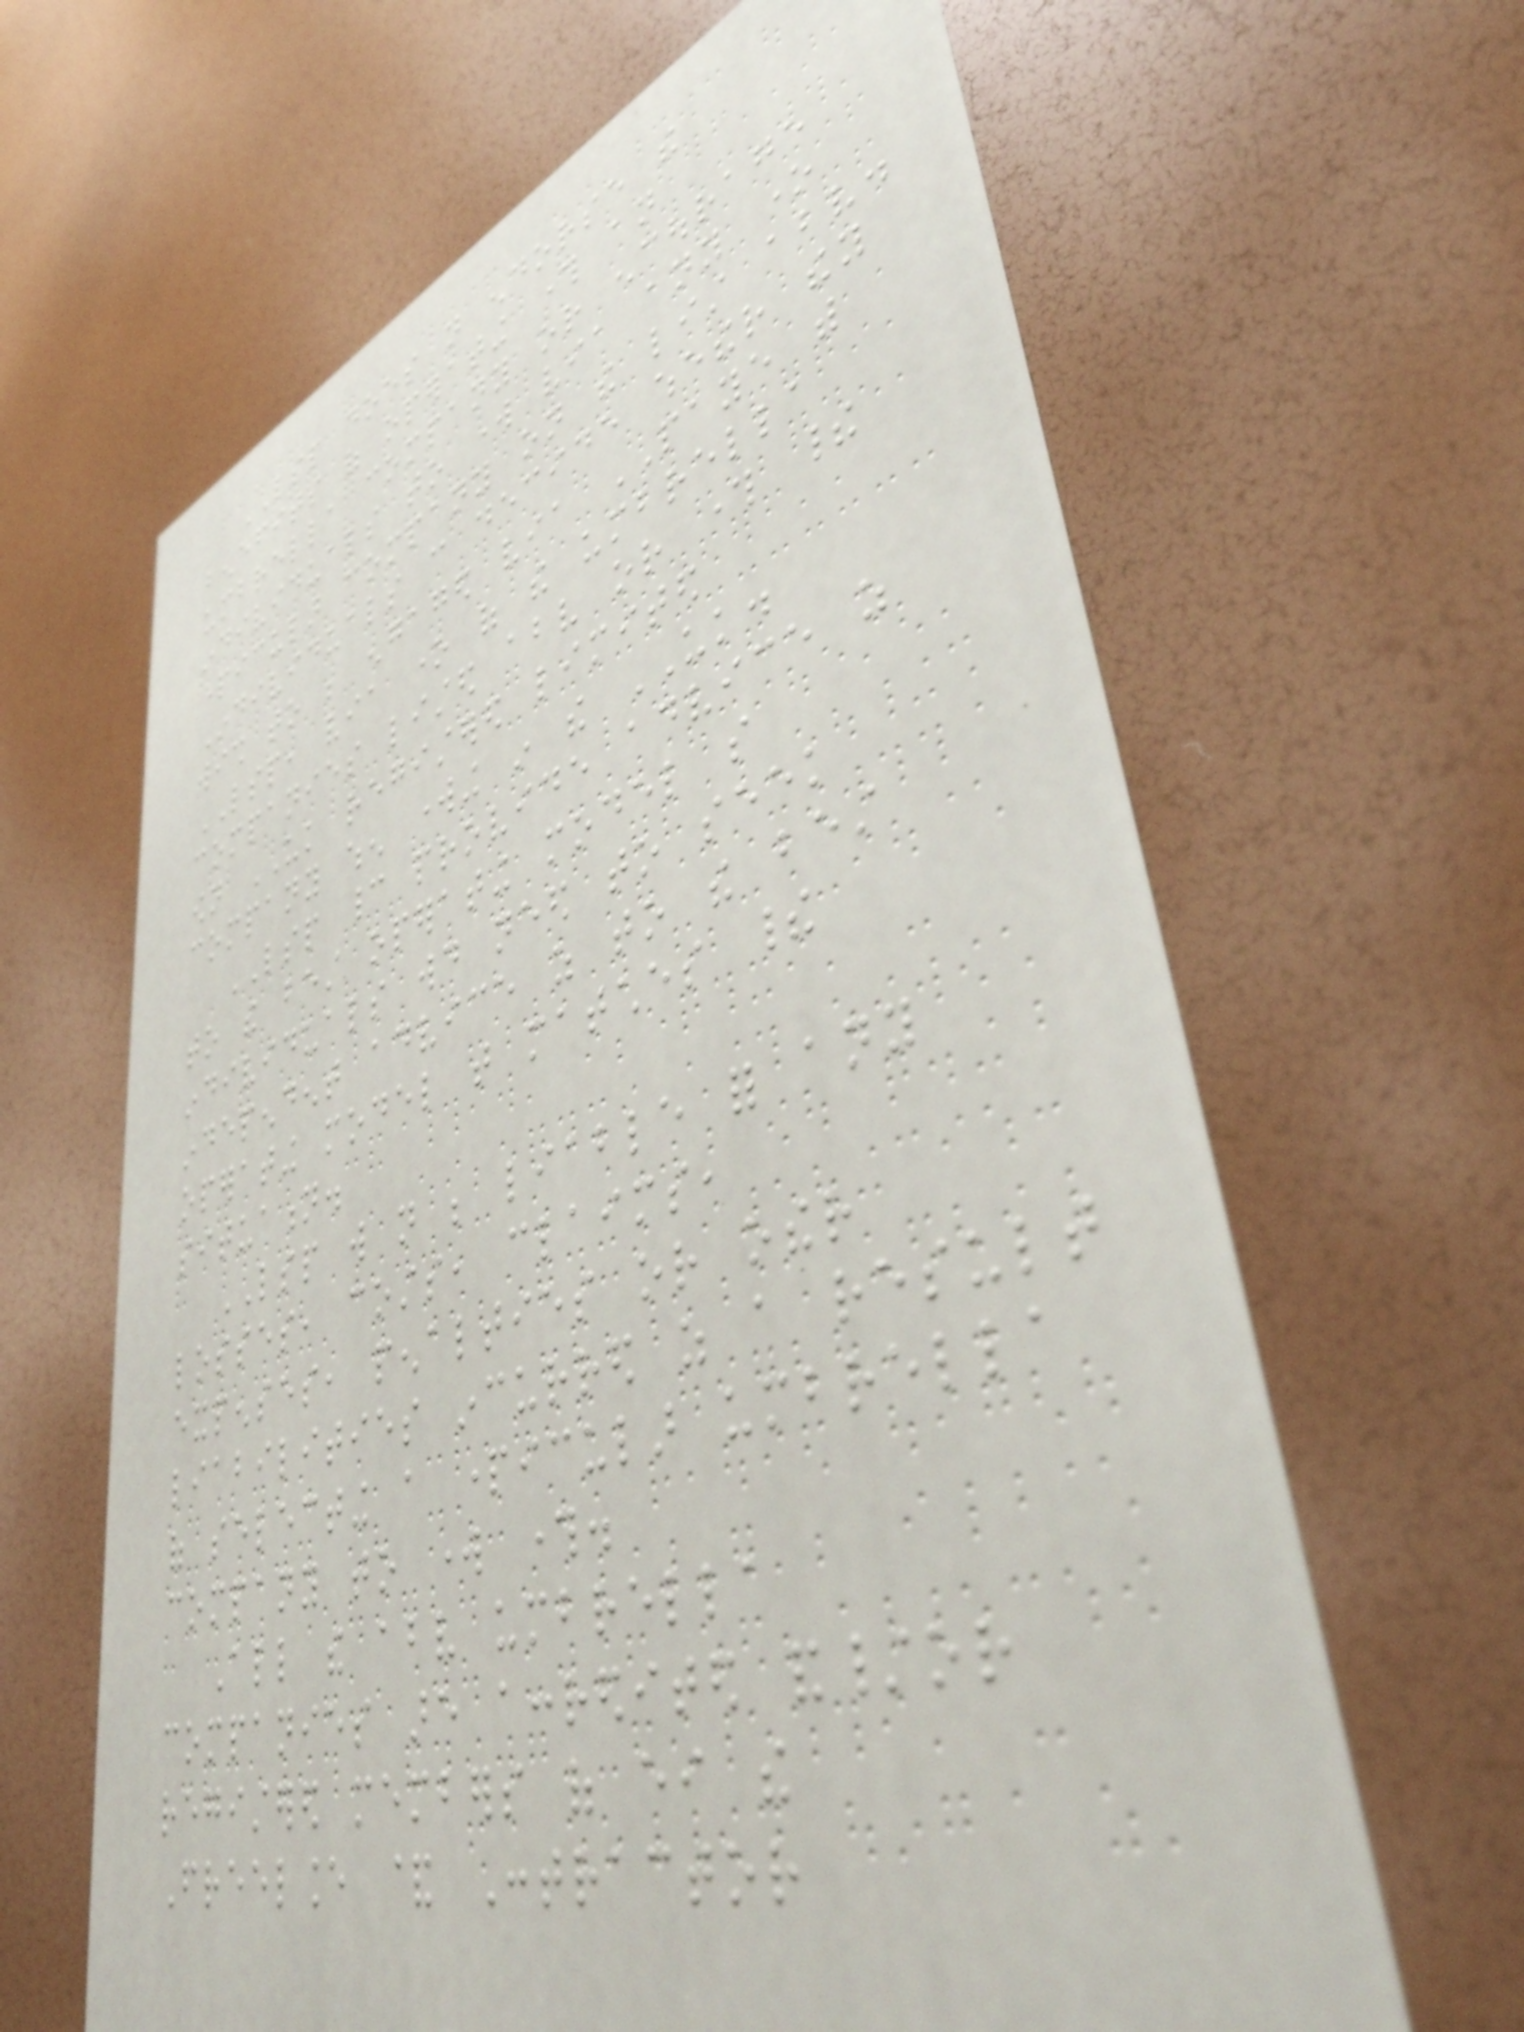LSP does not endorse the
benefits of operating through an
umbrella company or encourage
individuals to work via any one
particular company on the list above.
Individuals can decide whether they
wish to be engaged via PAYE with
LSP, via one of the umbrella
companies listed above or through their
own UK registered limited
company when working in the UK.
LSP cannot provide advice as
to the best operating model so
individuals would need to seek
independent advice as to the best
operating model that matches their
situation.
LSP will not be liable for any
losses, costs, claims,
expenses, penalties or other
liabilities incurred as a result
of selecting a particular umbrella
company to work through.
All the above umbrella
companies are accredited and/or
registered members of either the
Freelance & Contractor
